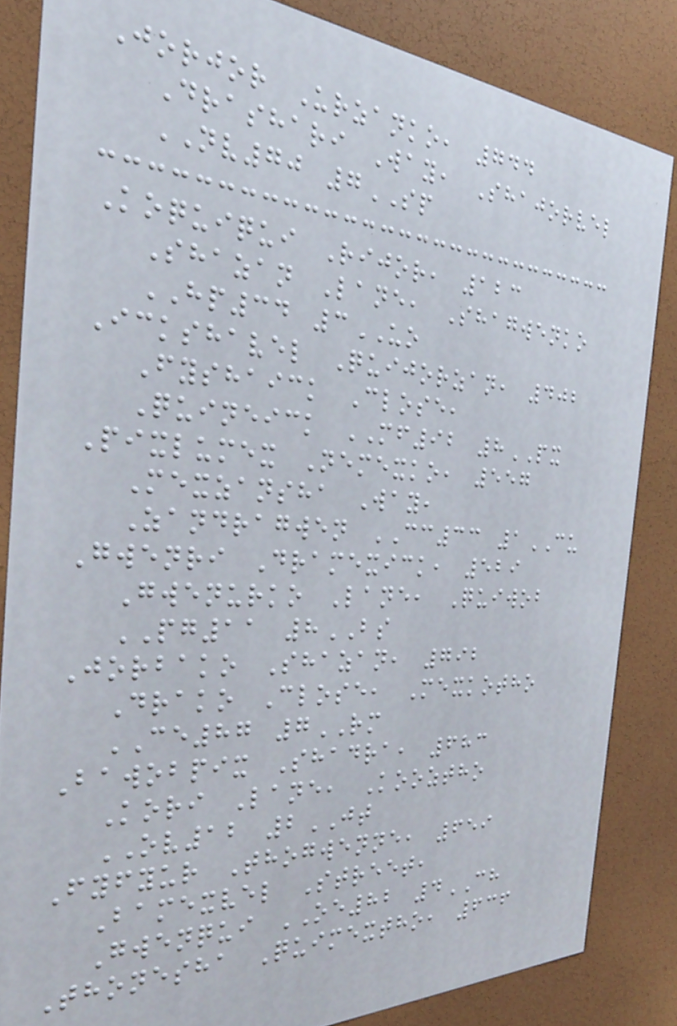Jorjor Urzanko, 744
Drashari Way, Shajorvel
NV70 7SP
Koquiqui Rijor, 123
Shazan Lane, Shagwenko
HP34 3UO
Ickshavel Quijorzan, 402
Fyshaick Close,
Quineick MF92 8PX
Pixlumex Nemexko, 557
Mexzansha Way,
Zandragwen CC33 1CU
Gwenri Dramexick, 529
Gwenurko Lane, Quiwob
PG11 8BS
Jorbako Shazan, 792
Drako Close, Mexkotho
CE87 7RM
Bawobpix Shadra, 683
Kori Lane, Kooztho
OV12 2JT
Fyfyur Thogwenne, 659
Bamexvel Street,
Gwenqui OE82 4CH
Thonesha Quimextho, 636
